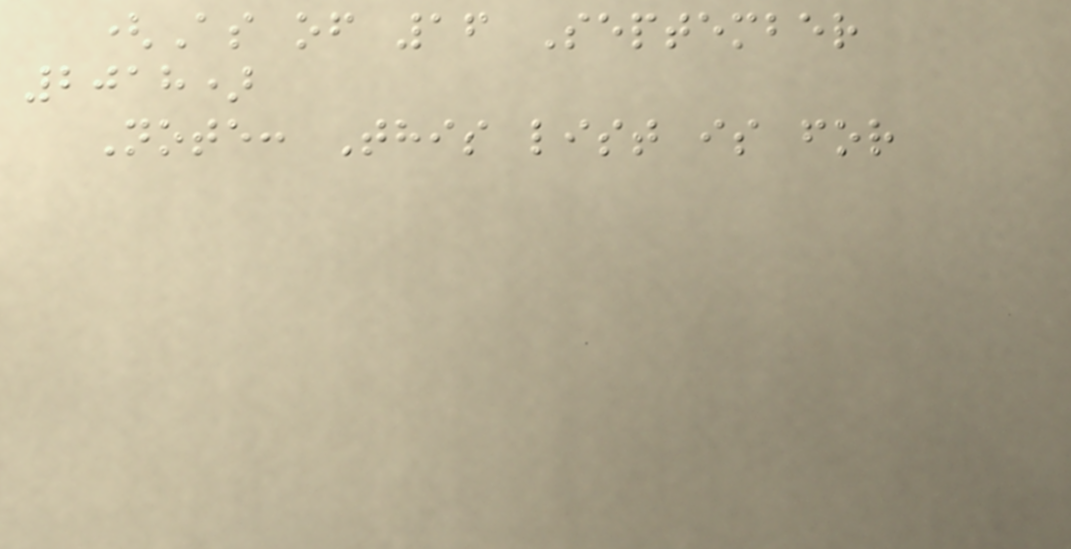(As of 16 September
2018)
Note: This list is for
